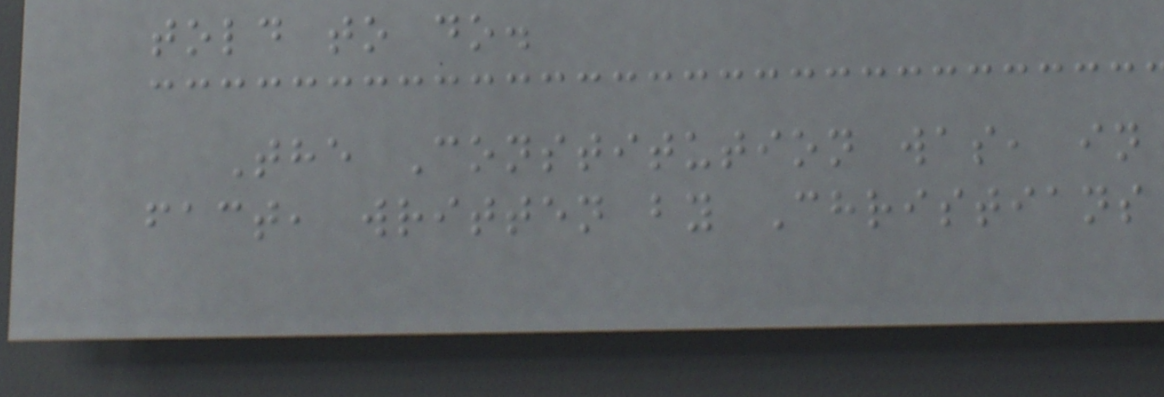told to do.
The Constitution was, in
fact, written by Christians
